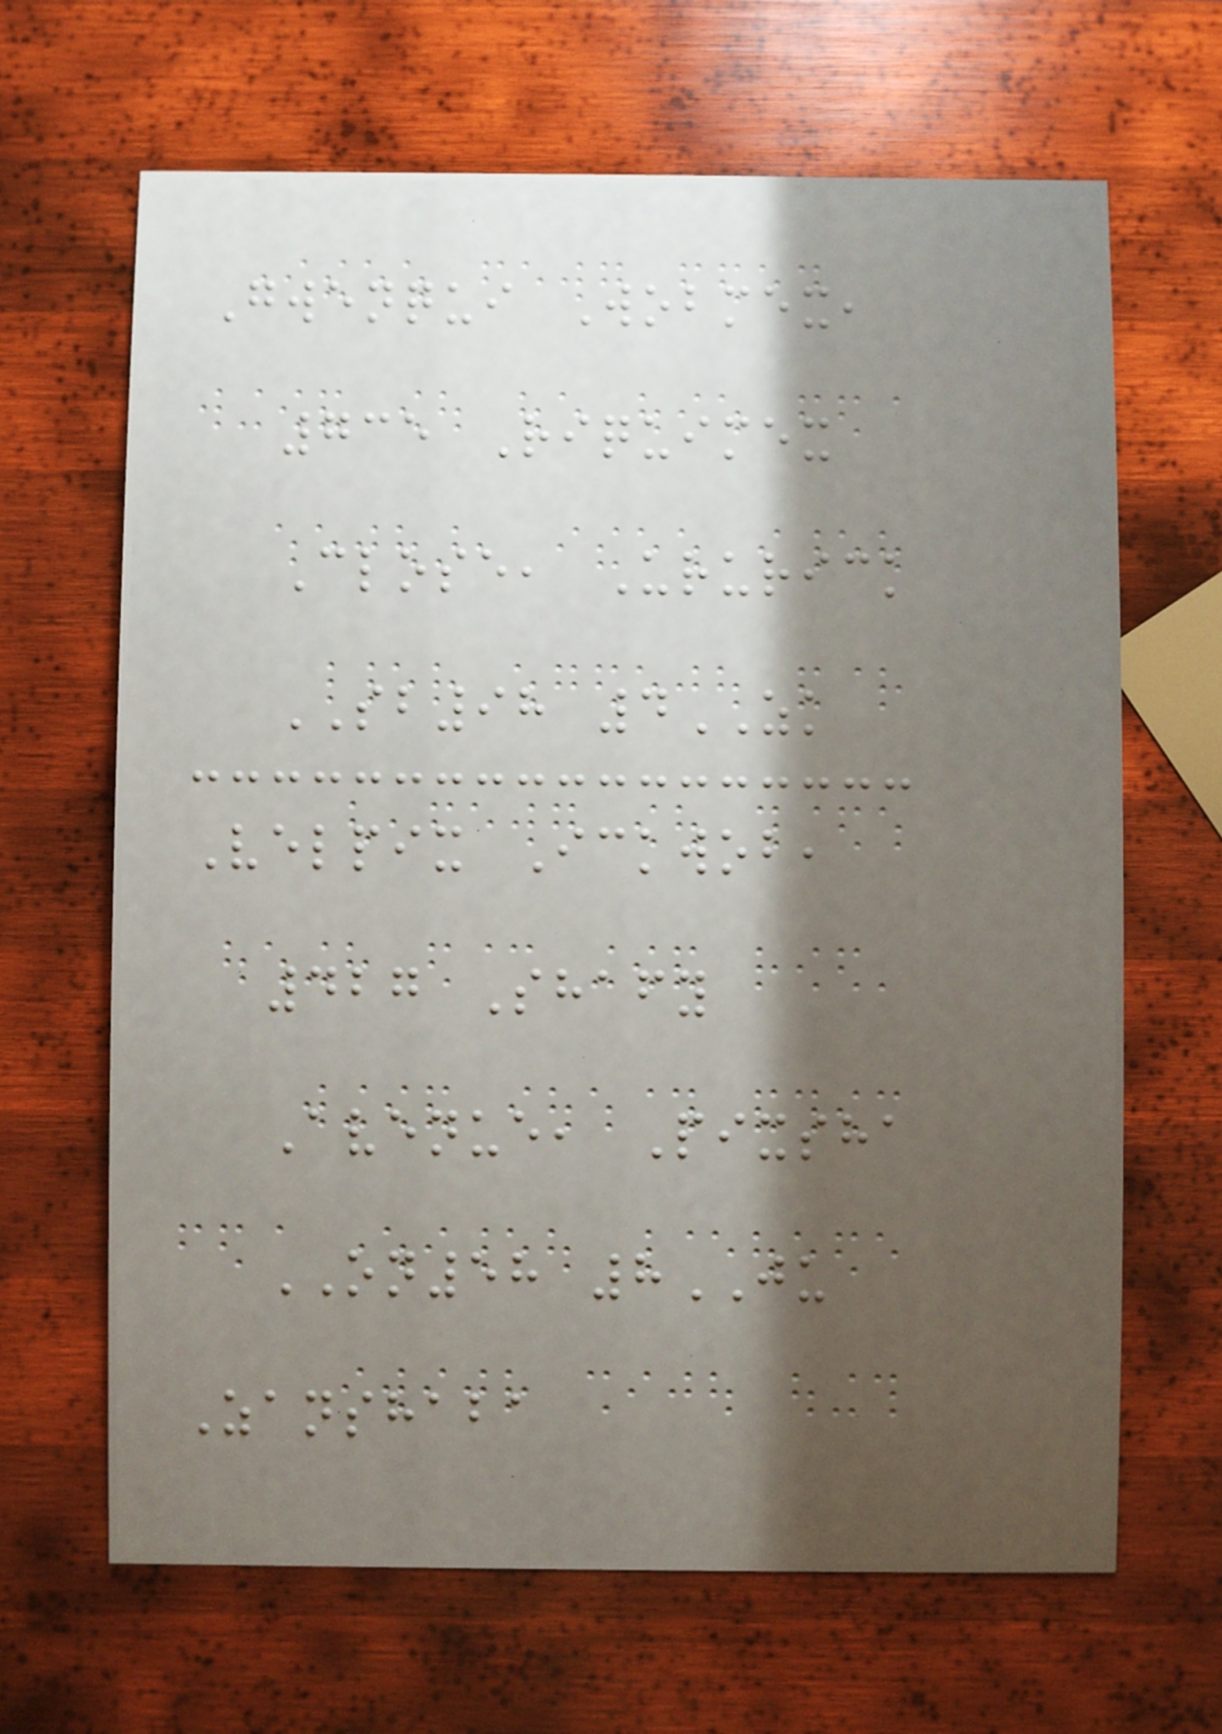Gwenqui Wobmex,
735 Riquimex
Close, Ururick
SB98 4ZK
Velpix Ickwob,
427 Shafy
Avenue, Pixsha
ON58 8JU
Zanshaba
